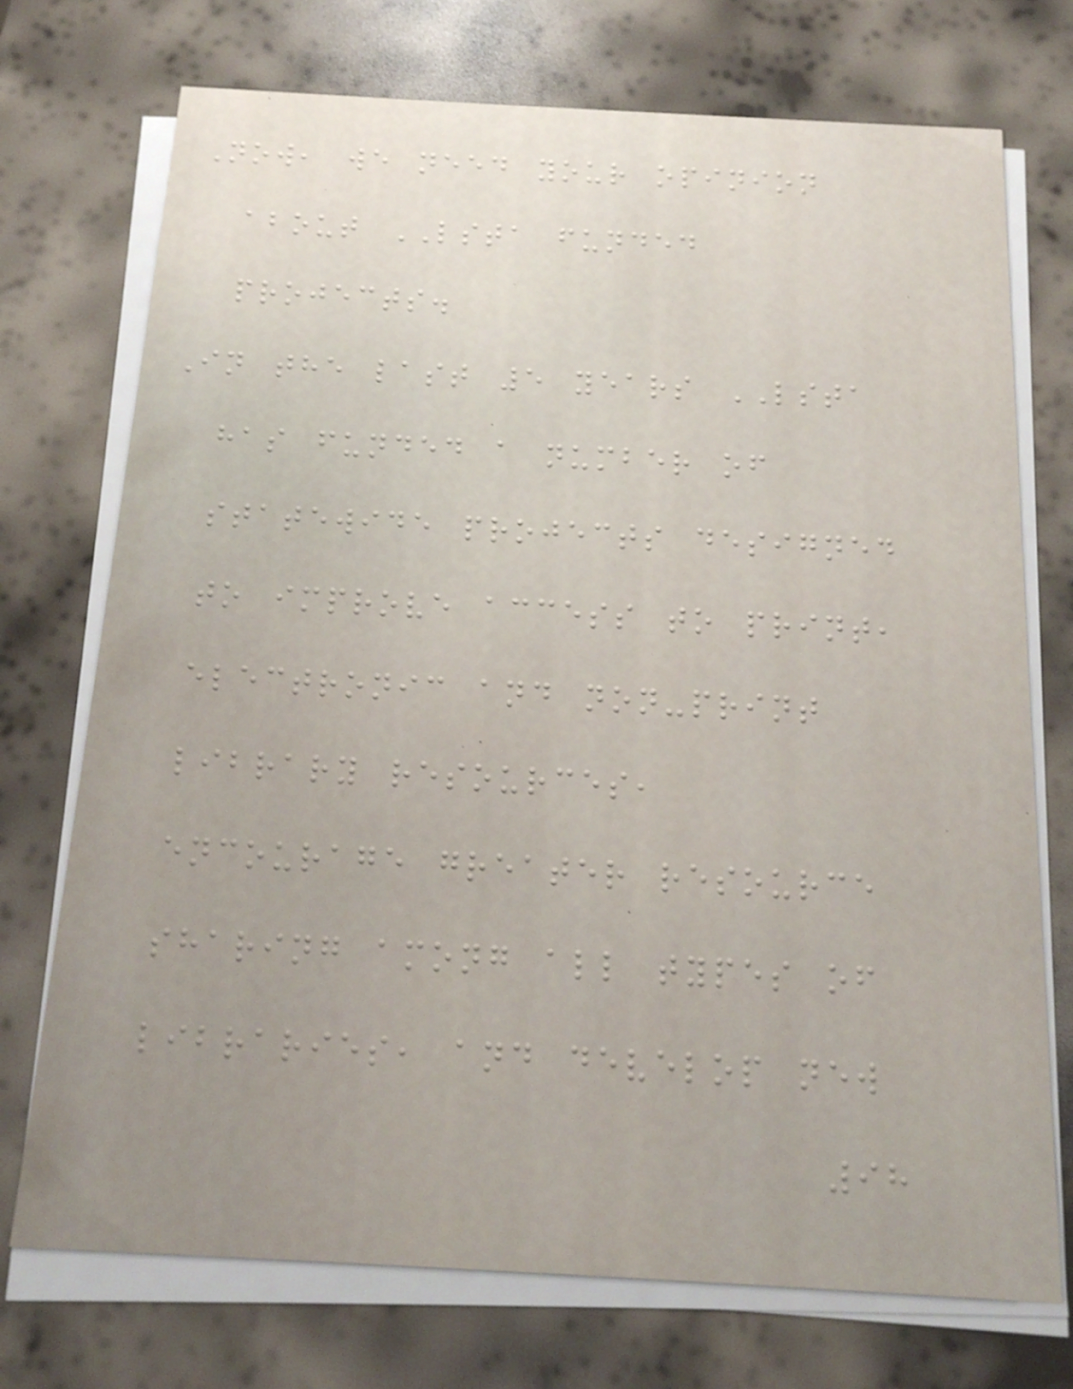Now, we need your opinion
about LSTA funded
projects.
In the last 5 years LSTA
has funded a number of
statewide projects designed
to improve access to print,
electronic and non-print
library resources,
encourage greater resource
sharing among all types of
libraries, and develop new
98
